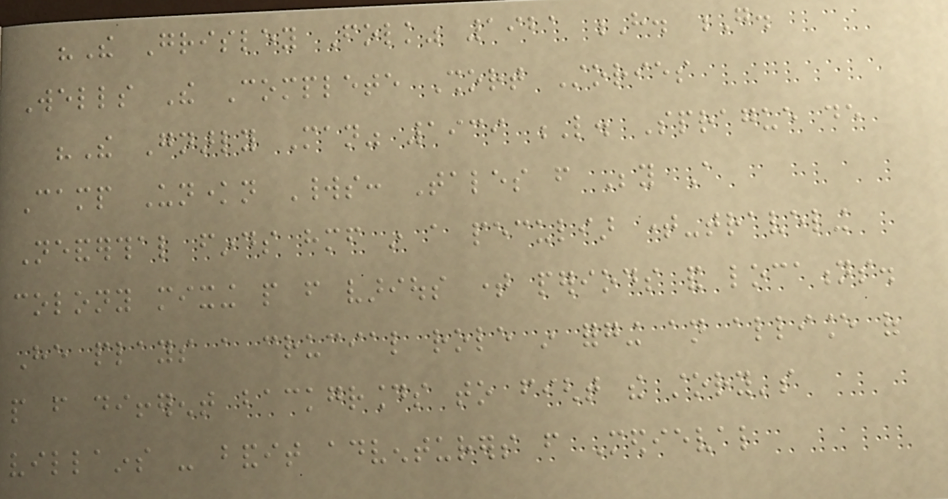"The Grisley Folk" 1921 H. G.
Wells The Complete Short Stories
"The Gnarly Man" 1939 L. Sprague de
Camp Unknown Worlds: Tales from Beyond A
Neanderthal finds himself in a peculiar time-traveling
colony mixing people from various time periods and locations.
He plays a crucial role in forging an alliance of
people from different backgrounds to fight the story's
villains - bandit adventurers from Medieval
